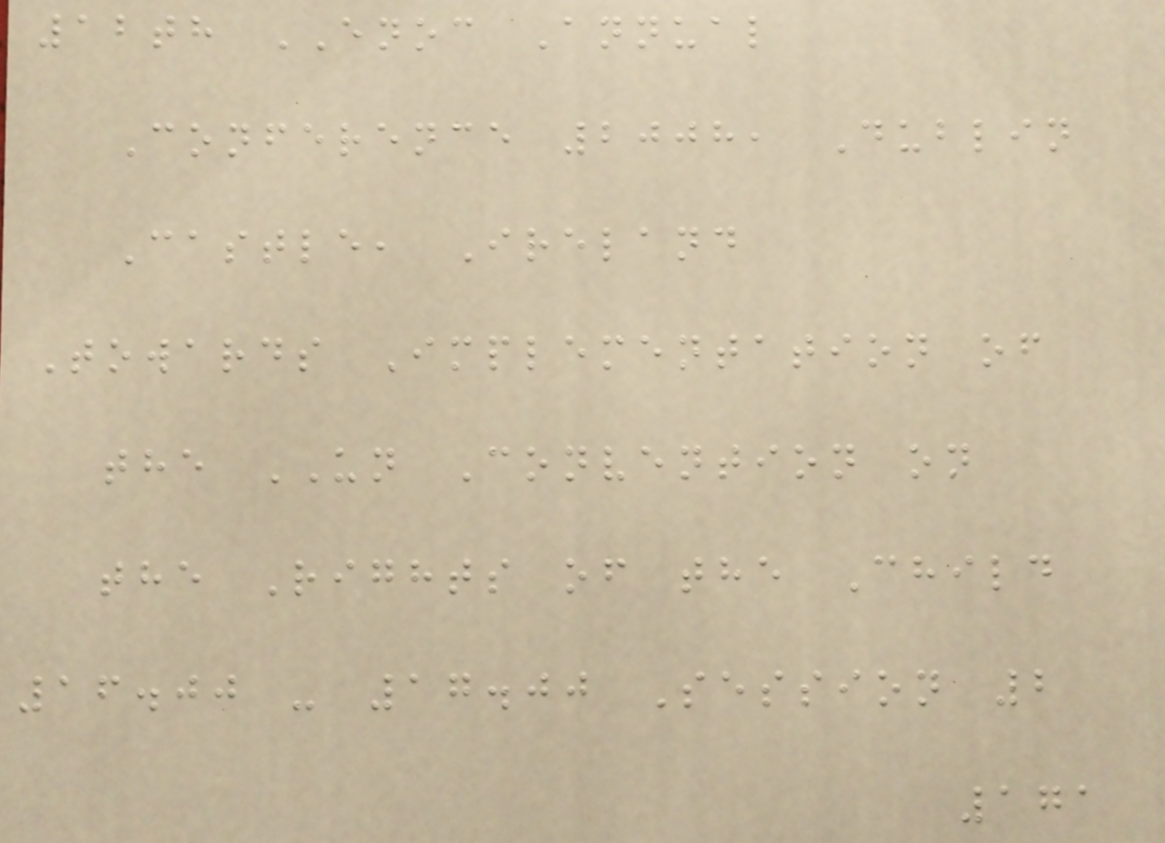12th ENOC Annual
Conference 2008, Dublin
Castle, Ireland
Towards Implementation of
the UN Convention on
the Rights of the Child
16.00 - 17.00 Session 2
171
